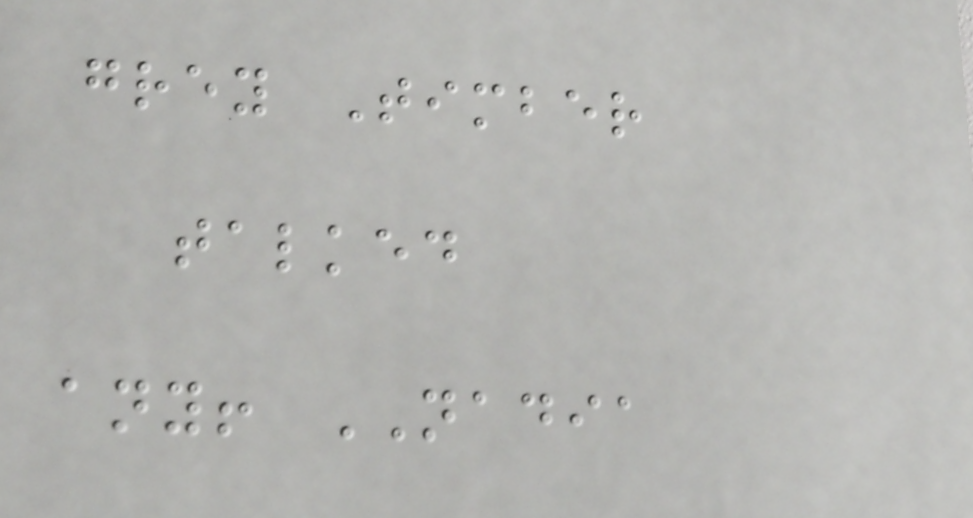grey Timber
talked
any! NADIA
